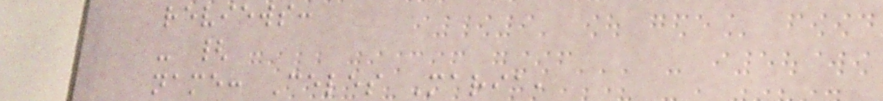reviews:
- {
name: Celes Maria,
